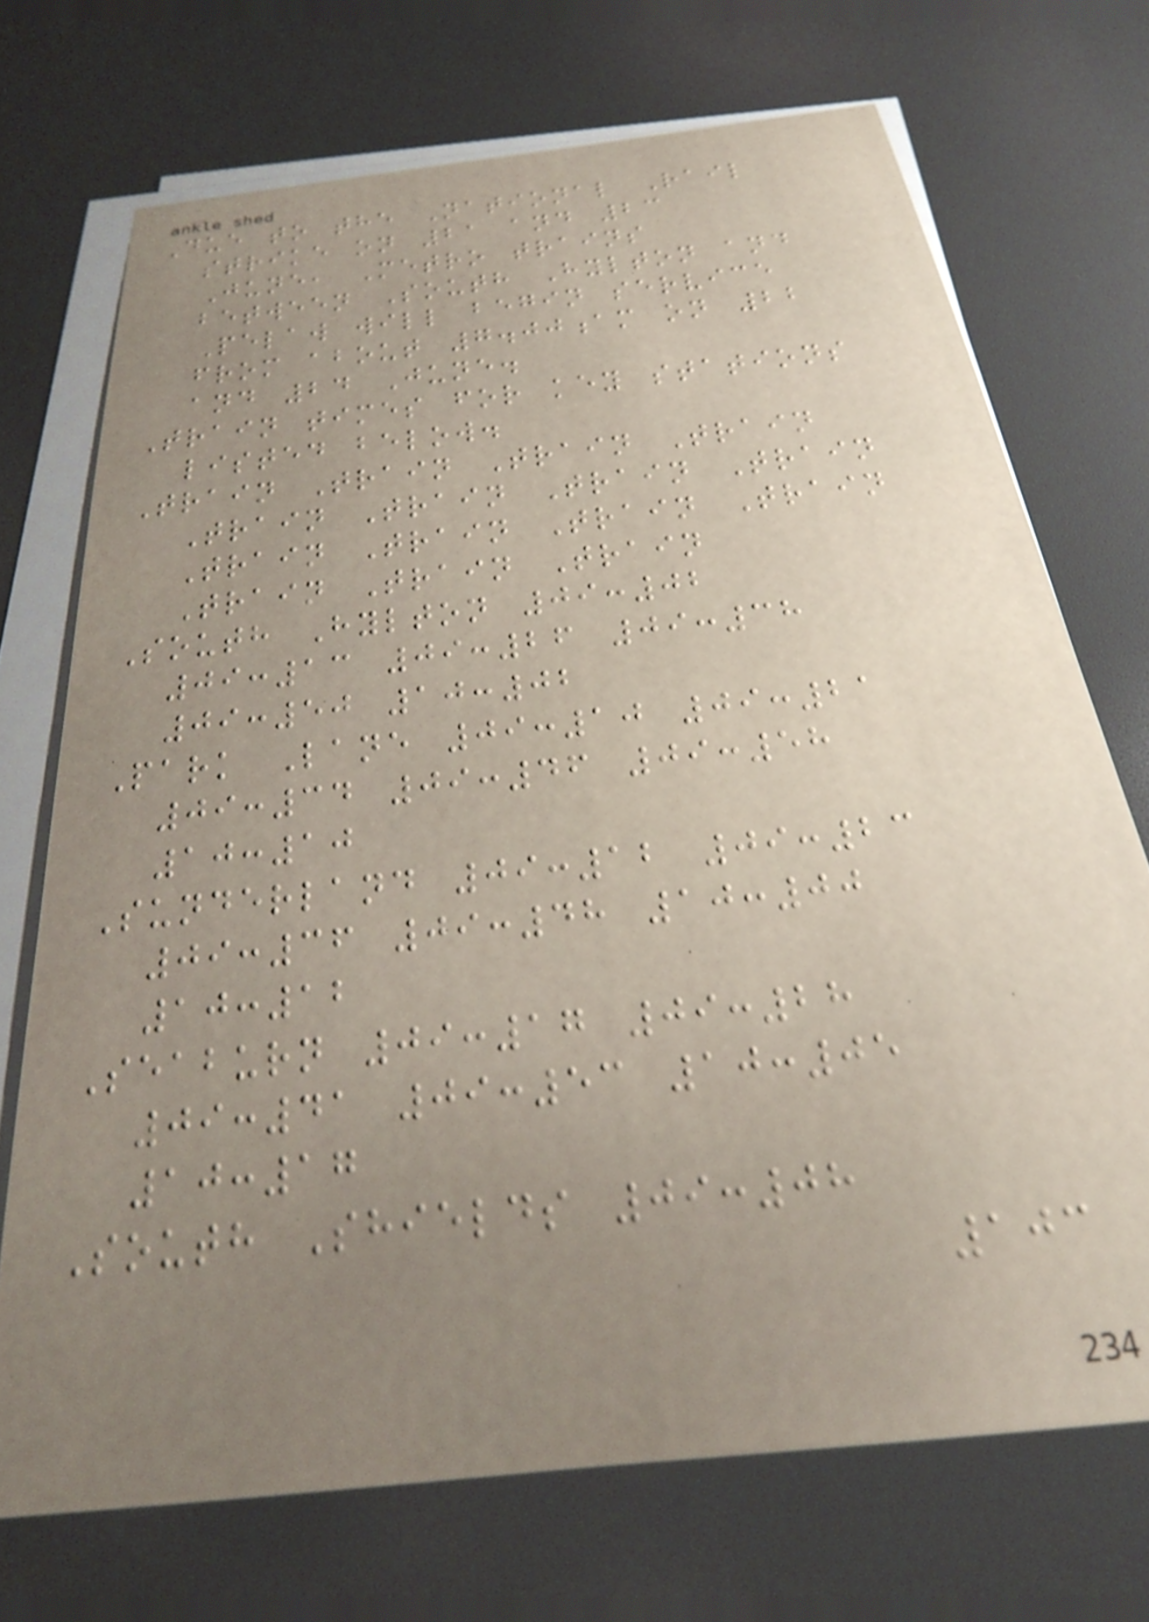Due to the National Rail
strike on 21 and 23
June, Metro trains
between South Hylton and
Pelaw will begin service
from about 7.00am on 22
and 24 June.
Train times for key stations
listed below.
Train Train Train Train
Train Train Train Train
Train Train Train Train
Train Train Train
South Hylton 09:02
09:13 09:26 09:38
09:50 10:02
Park Lane 09:10 09:21
09:34 09:46 09:58
10:10
Sunderland 09:12 09:23
09:36 09:48 10:00
10:12
Seaburn 09:17 09:28
09:41 09:53 10:05
10:17
South Shields 09:08
103
